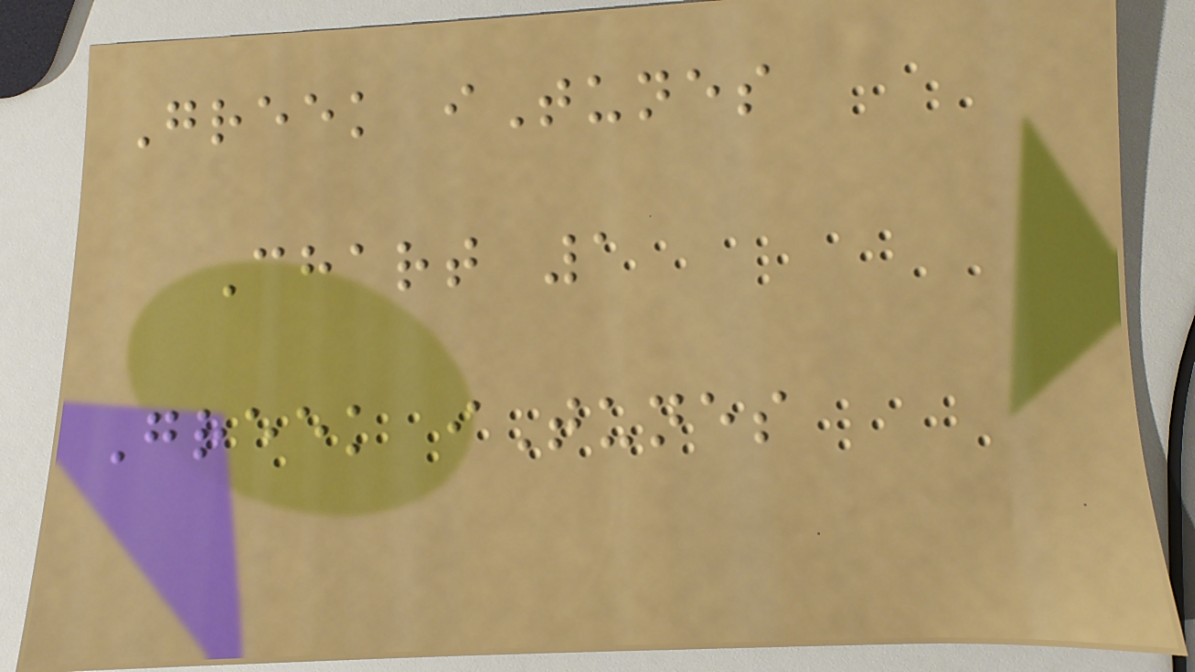Greek iTunes
Chart 1
Greek iTunes
